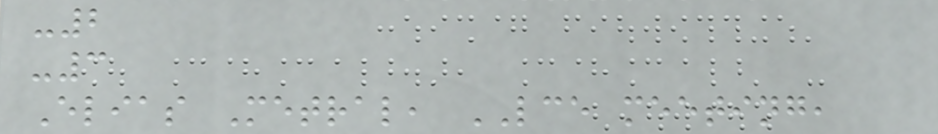-2
-3
Elias Metral, LCE meeting,
